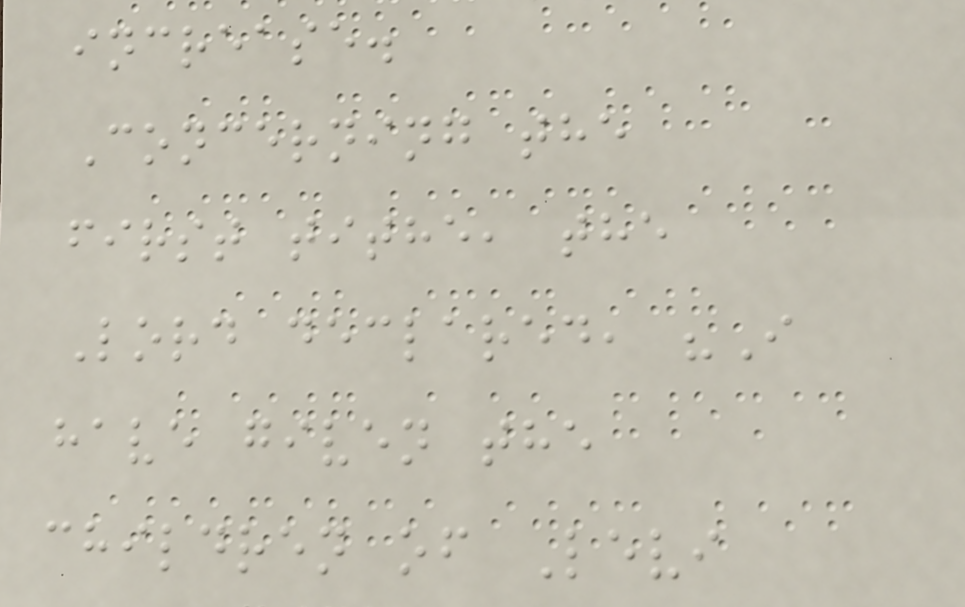increase.
Concerning the
first tithe, the
Lord declared, "I
have given the
children of Levi
